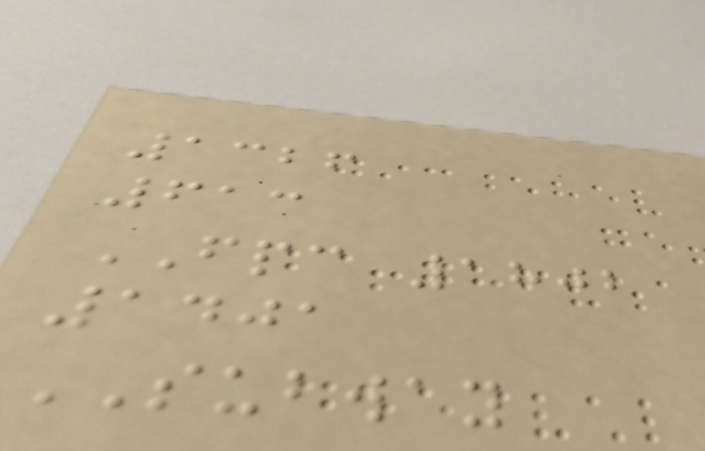1326
613
FPC 1802
1401
SUBWAY
